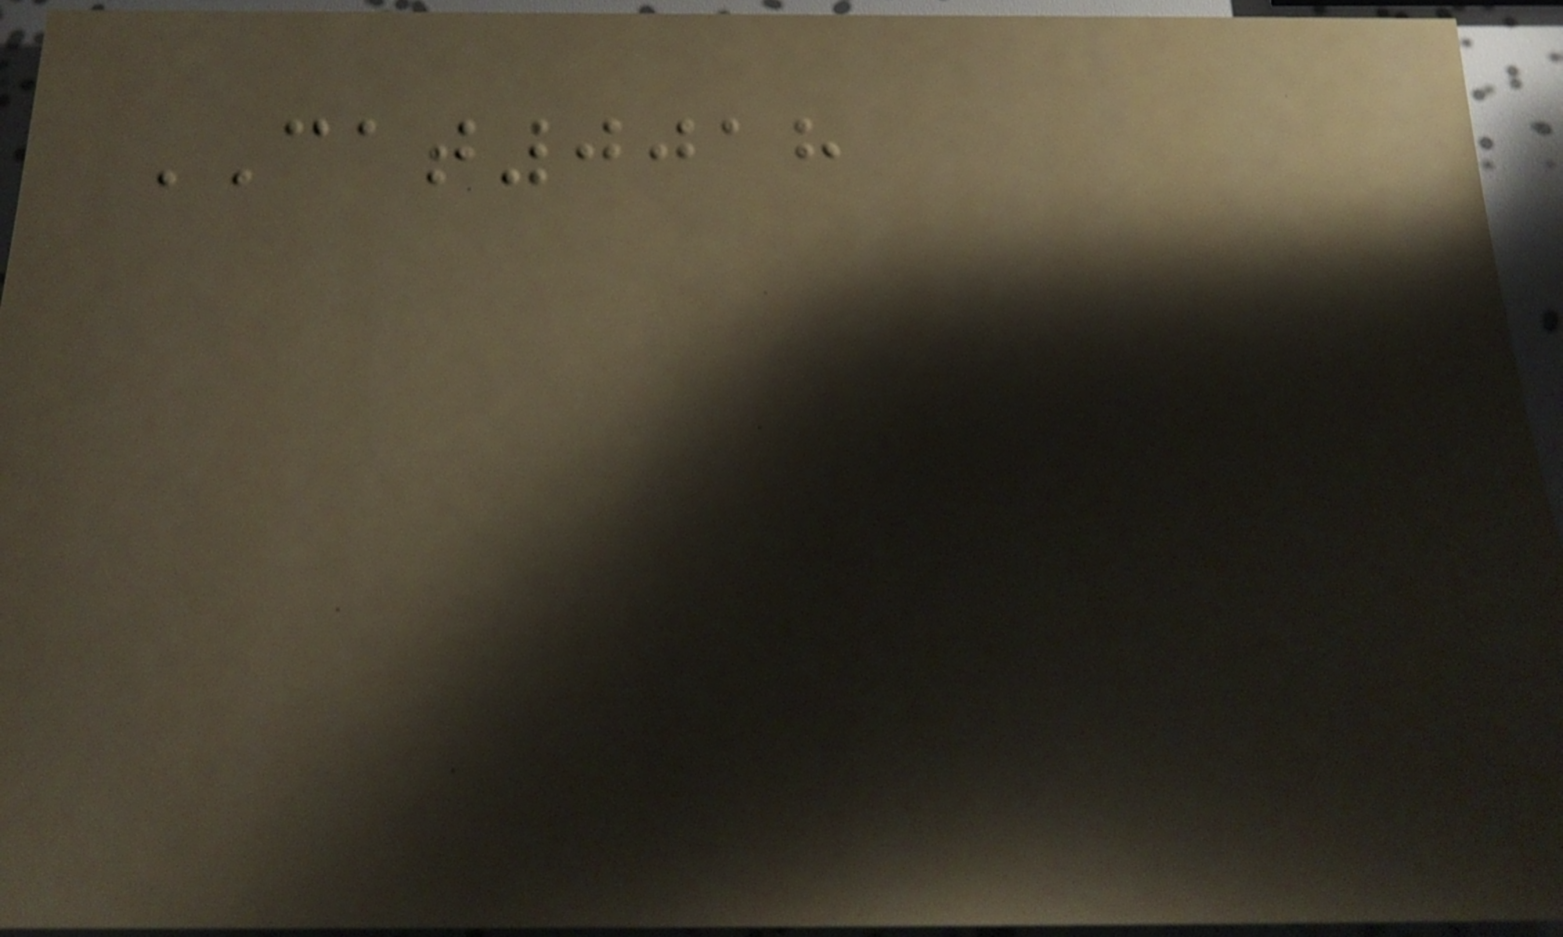CAT0018
